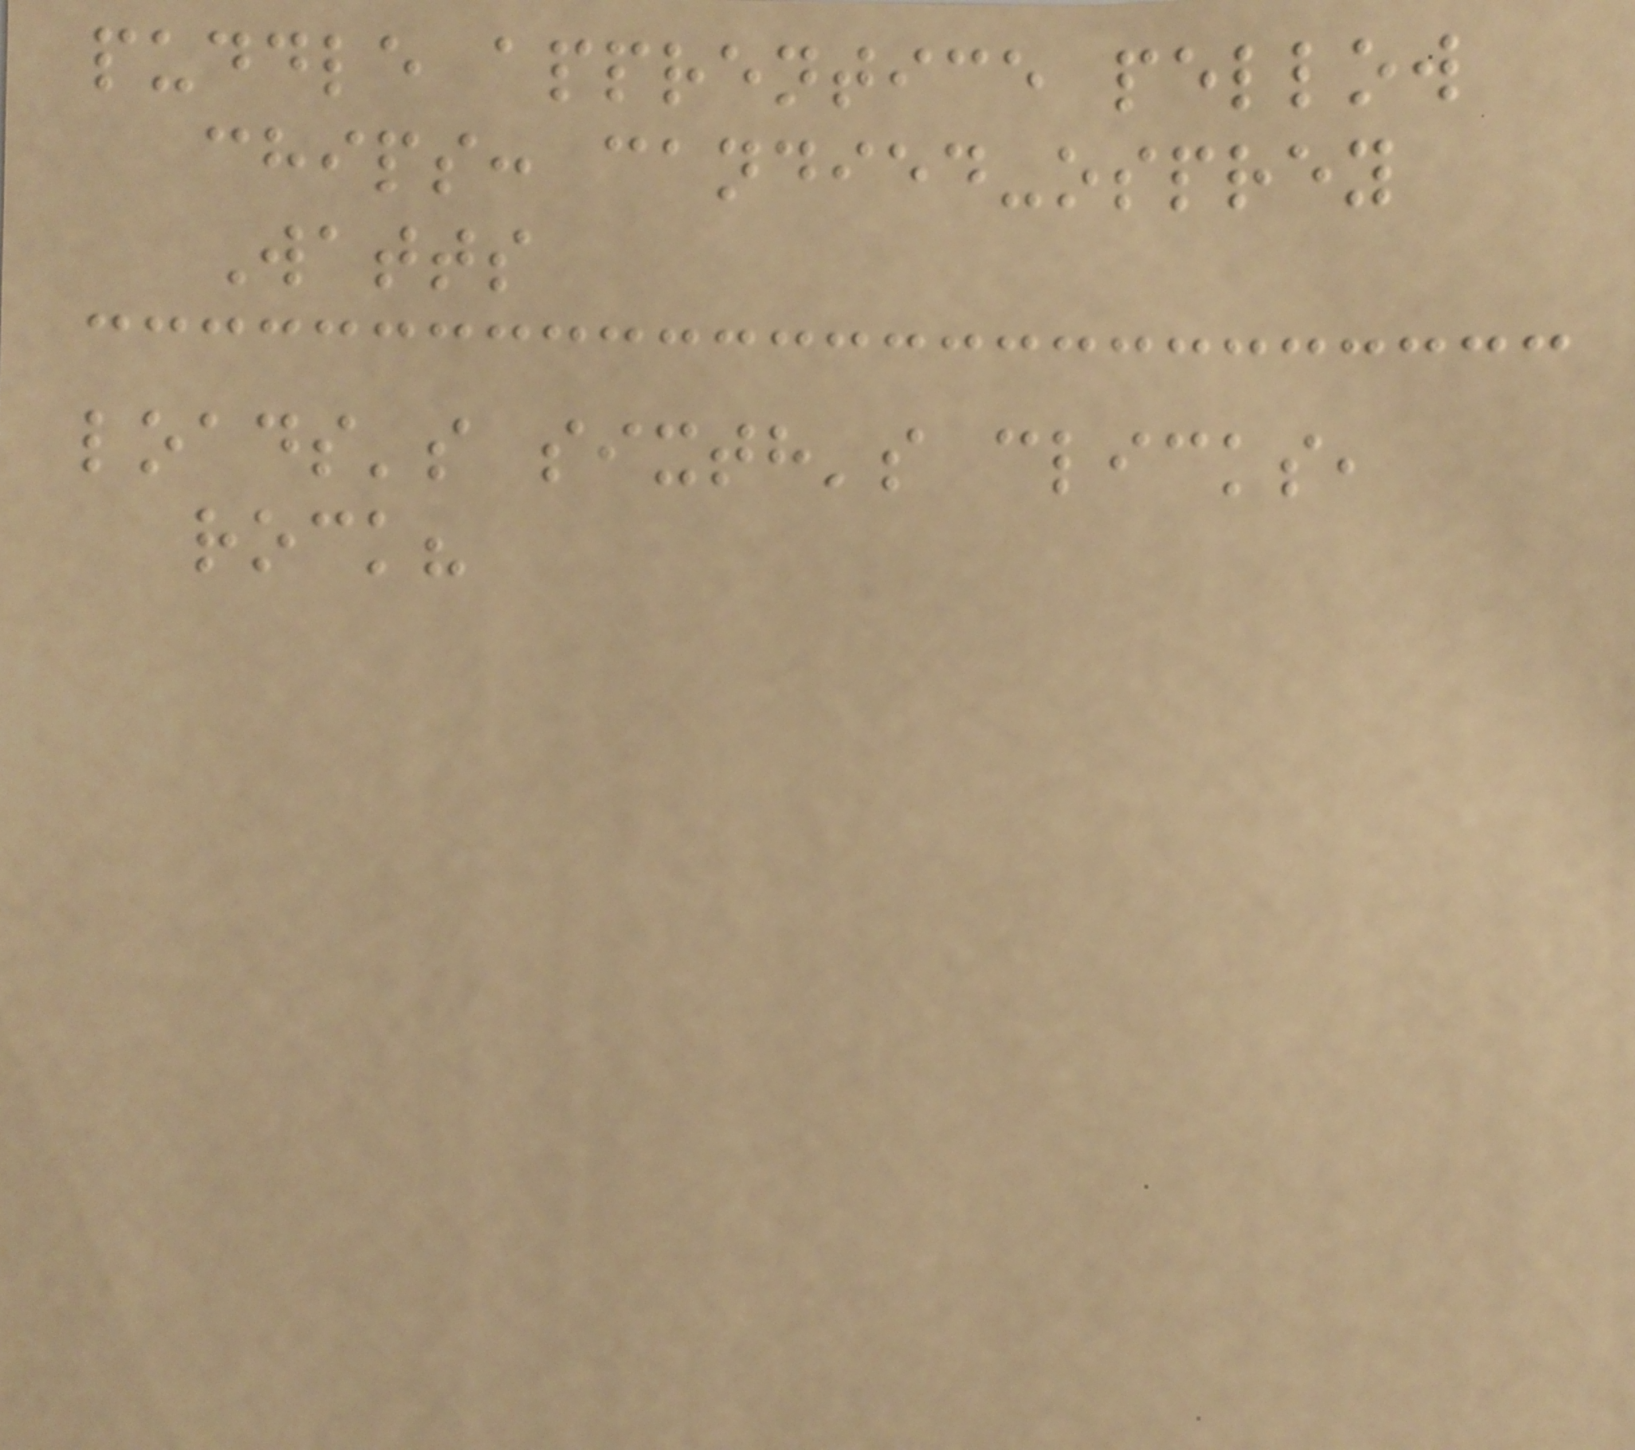puddle apprentice pellow
chips: candied-osprey
Watts
loads's sixth's clicks,
rock?
